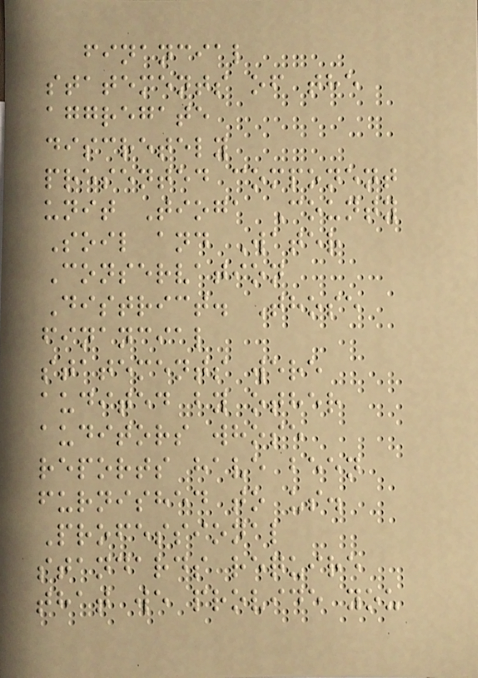financial
statements of the
aggregate
discretely
presented component
unit Tioga County
Soil and Water
Conservation
District. Those
financial
statements were
audited by other
auditors whose
reports have been
furnished to us.
Professional
standards require
that we provide you
